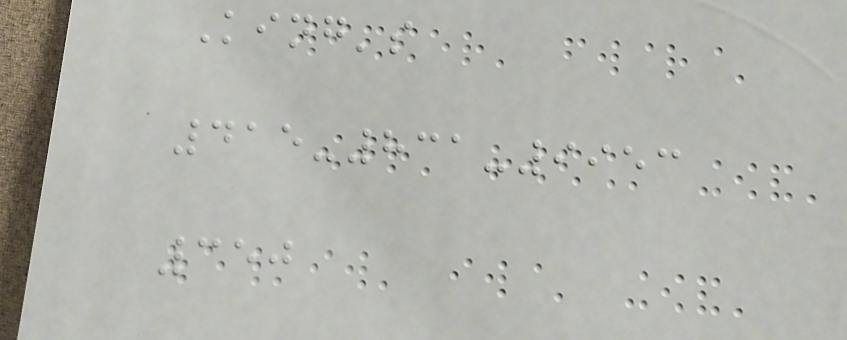King's
415-831-9953
350
